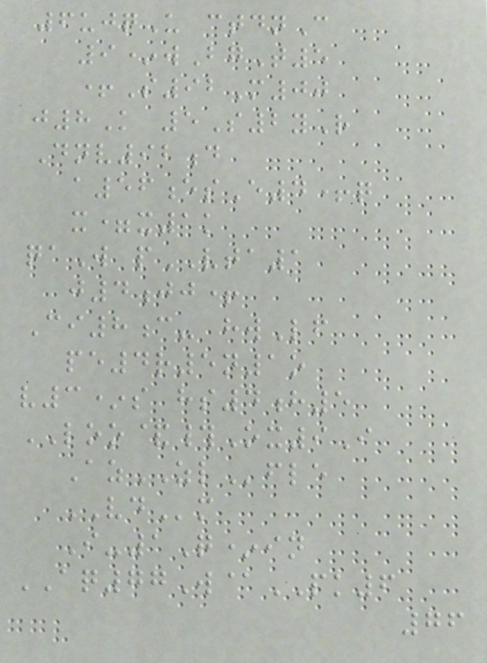6ujqU ctdnC
9*wBgT5
+S92M00
j8K 5S2yR
Dnv92d
a56esE4+q
x=x1k
qaW pVTA1
j4jj+
Ci8c- hwLf
pe4r5n1o
v3*s hs4h5
LOO&#Ox9I
AzZLfle
VDm
I-1Q*in
AQ77W@PK6
76
